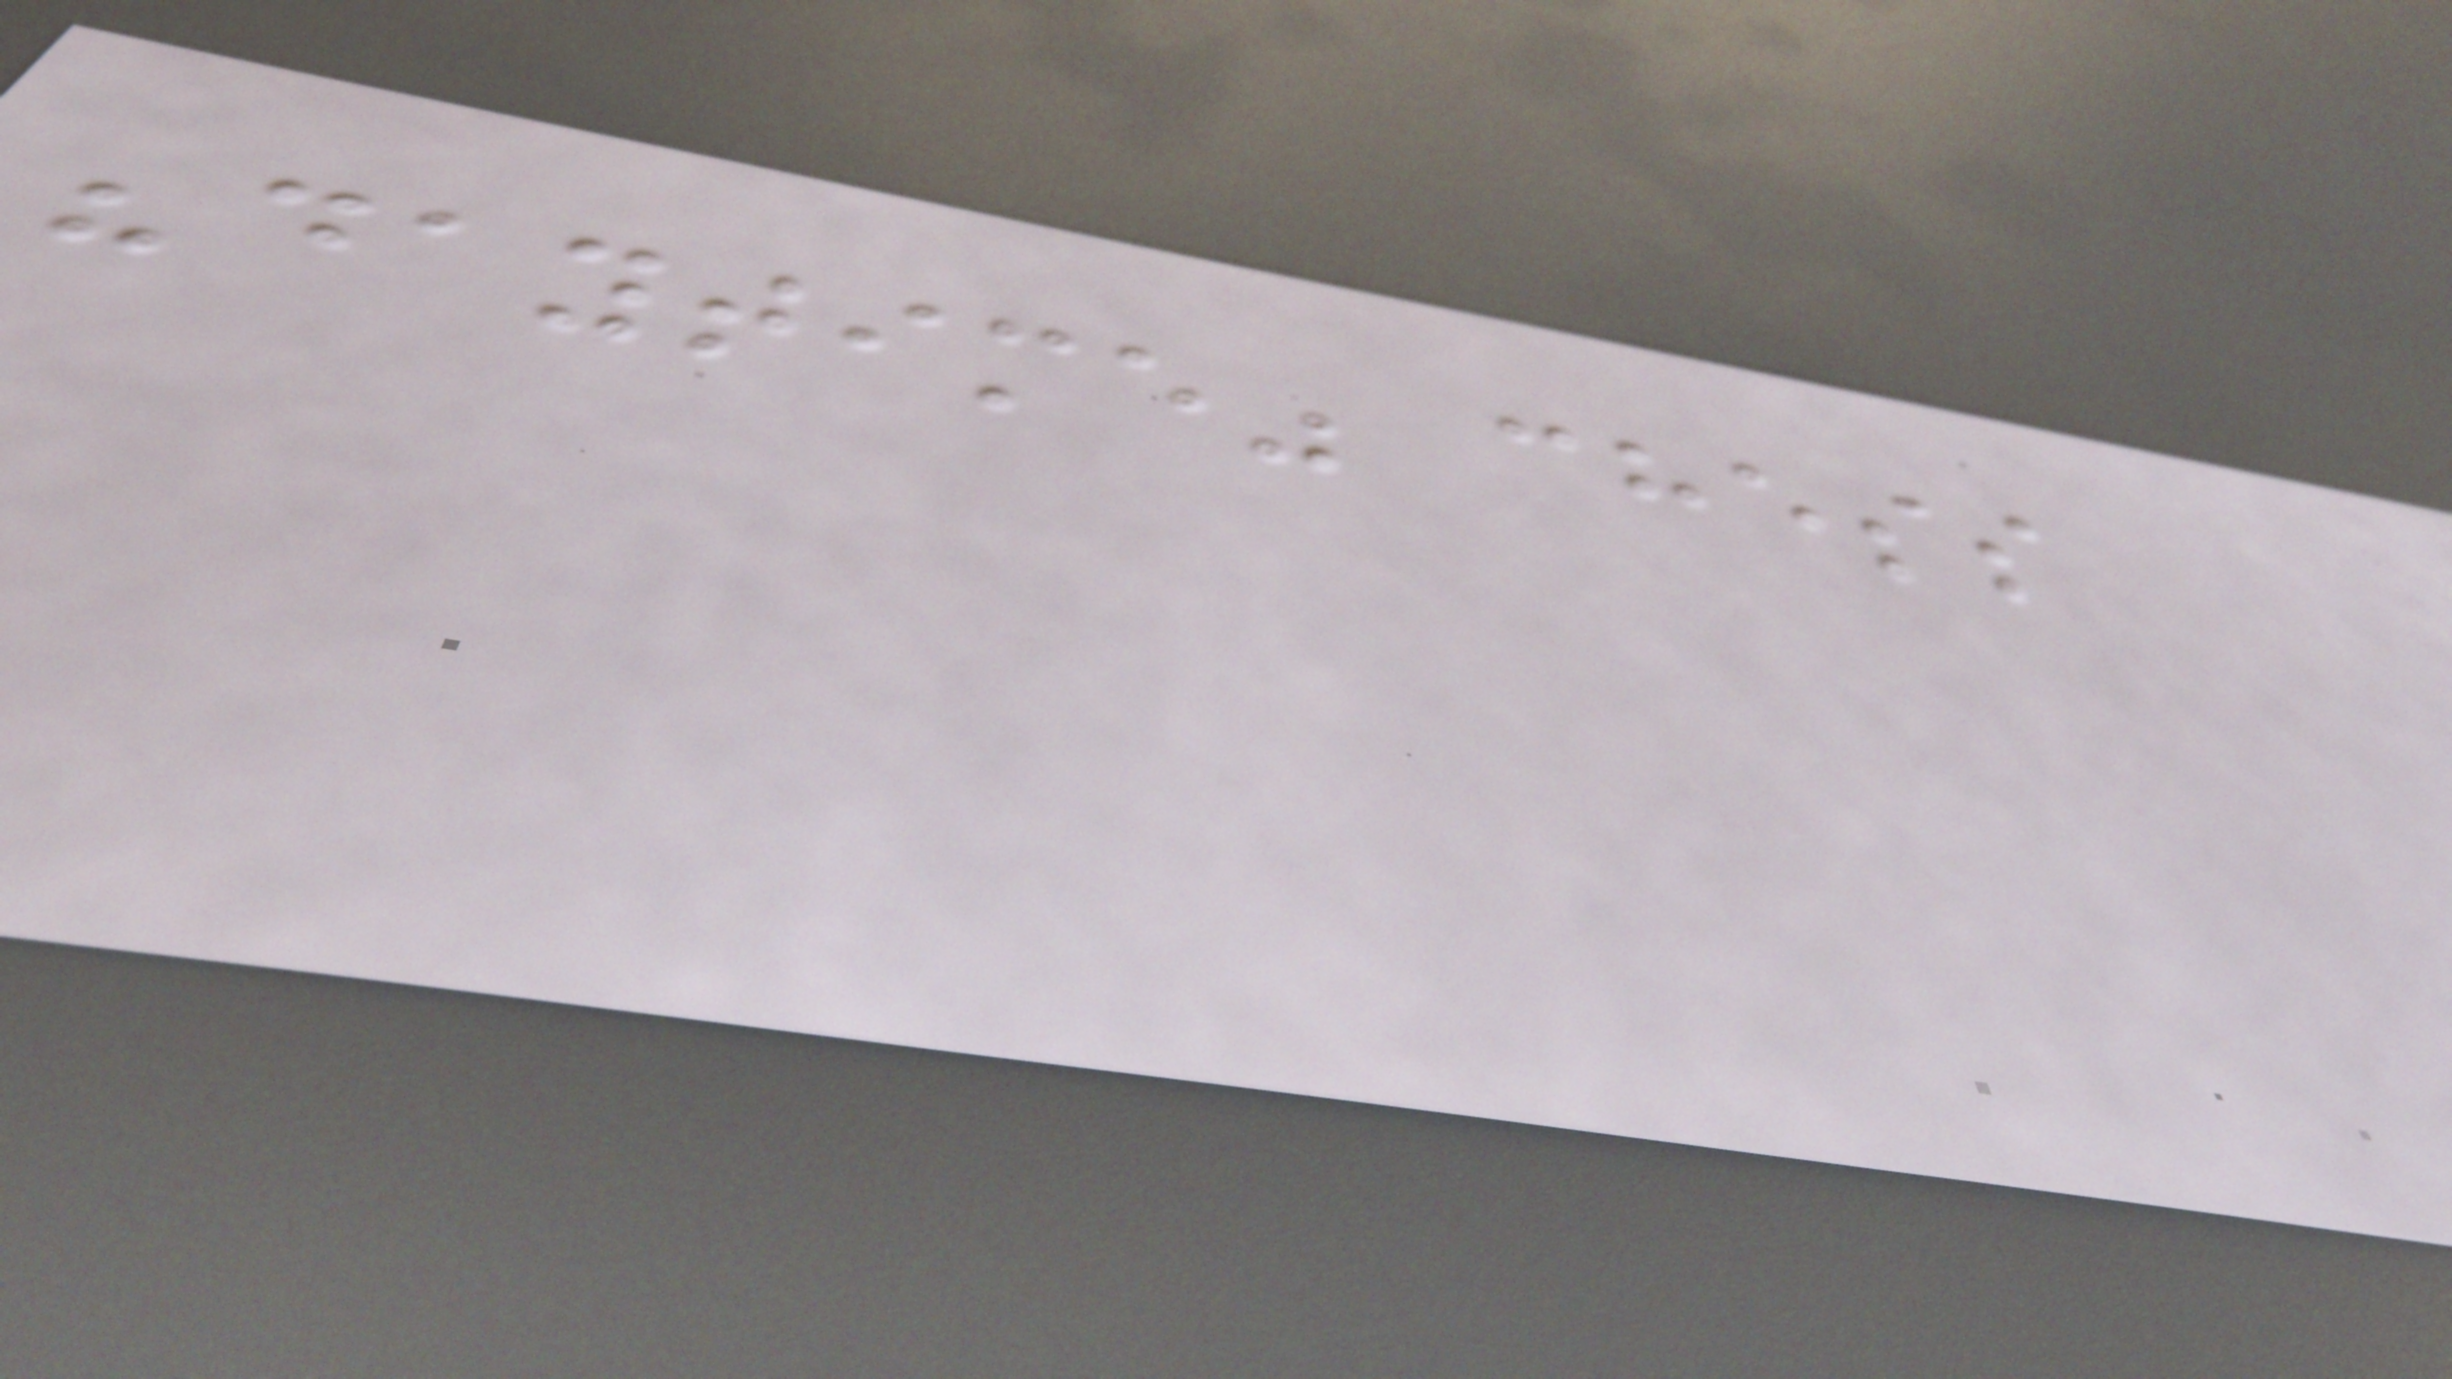"daytime" chess
